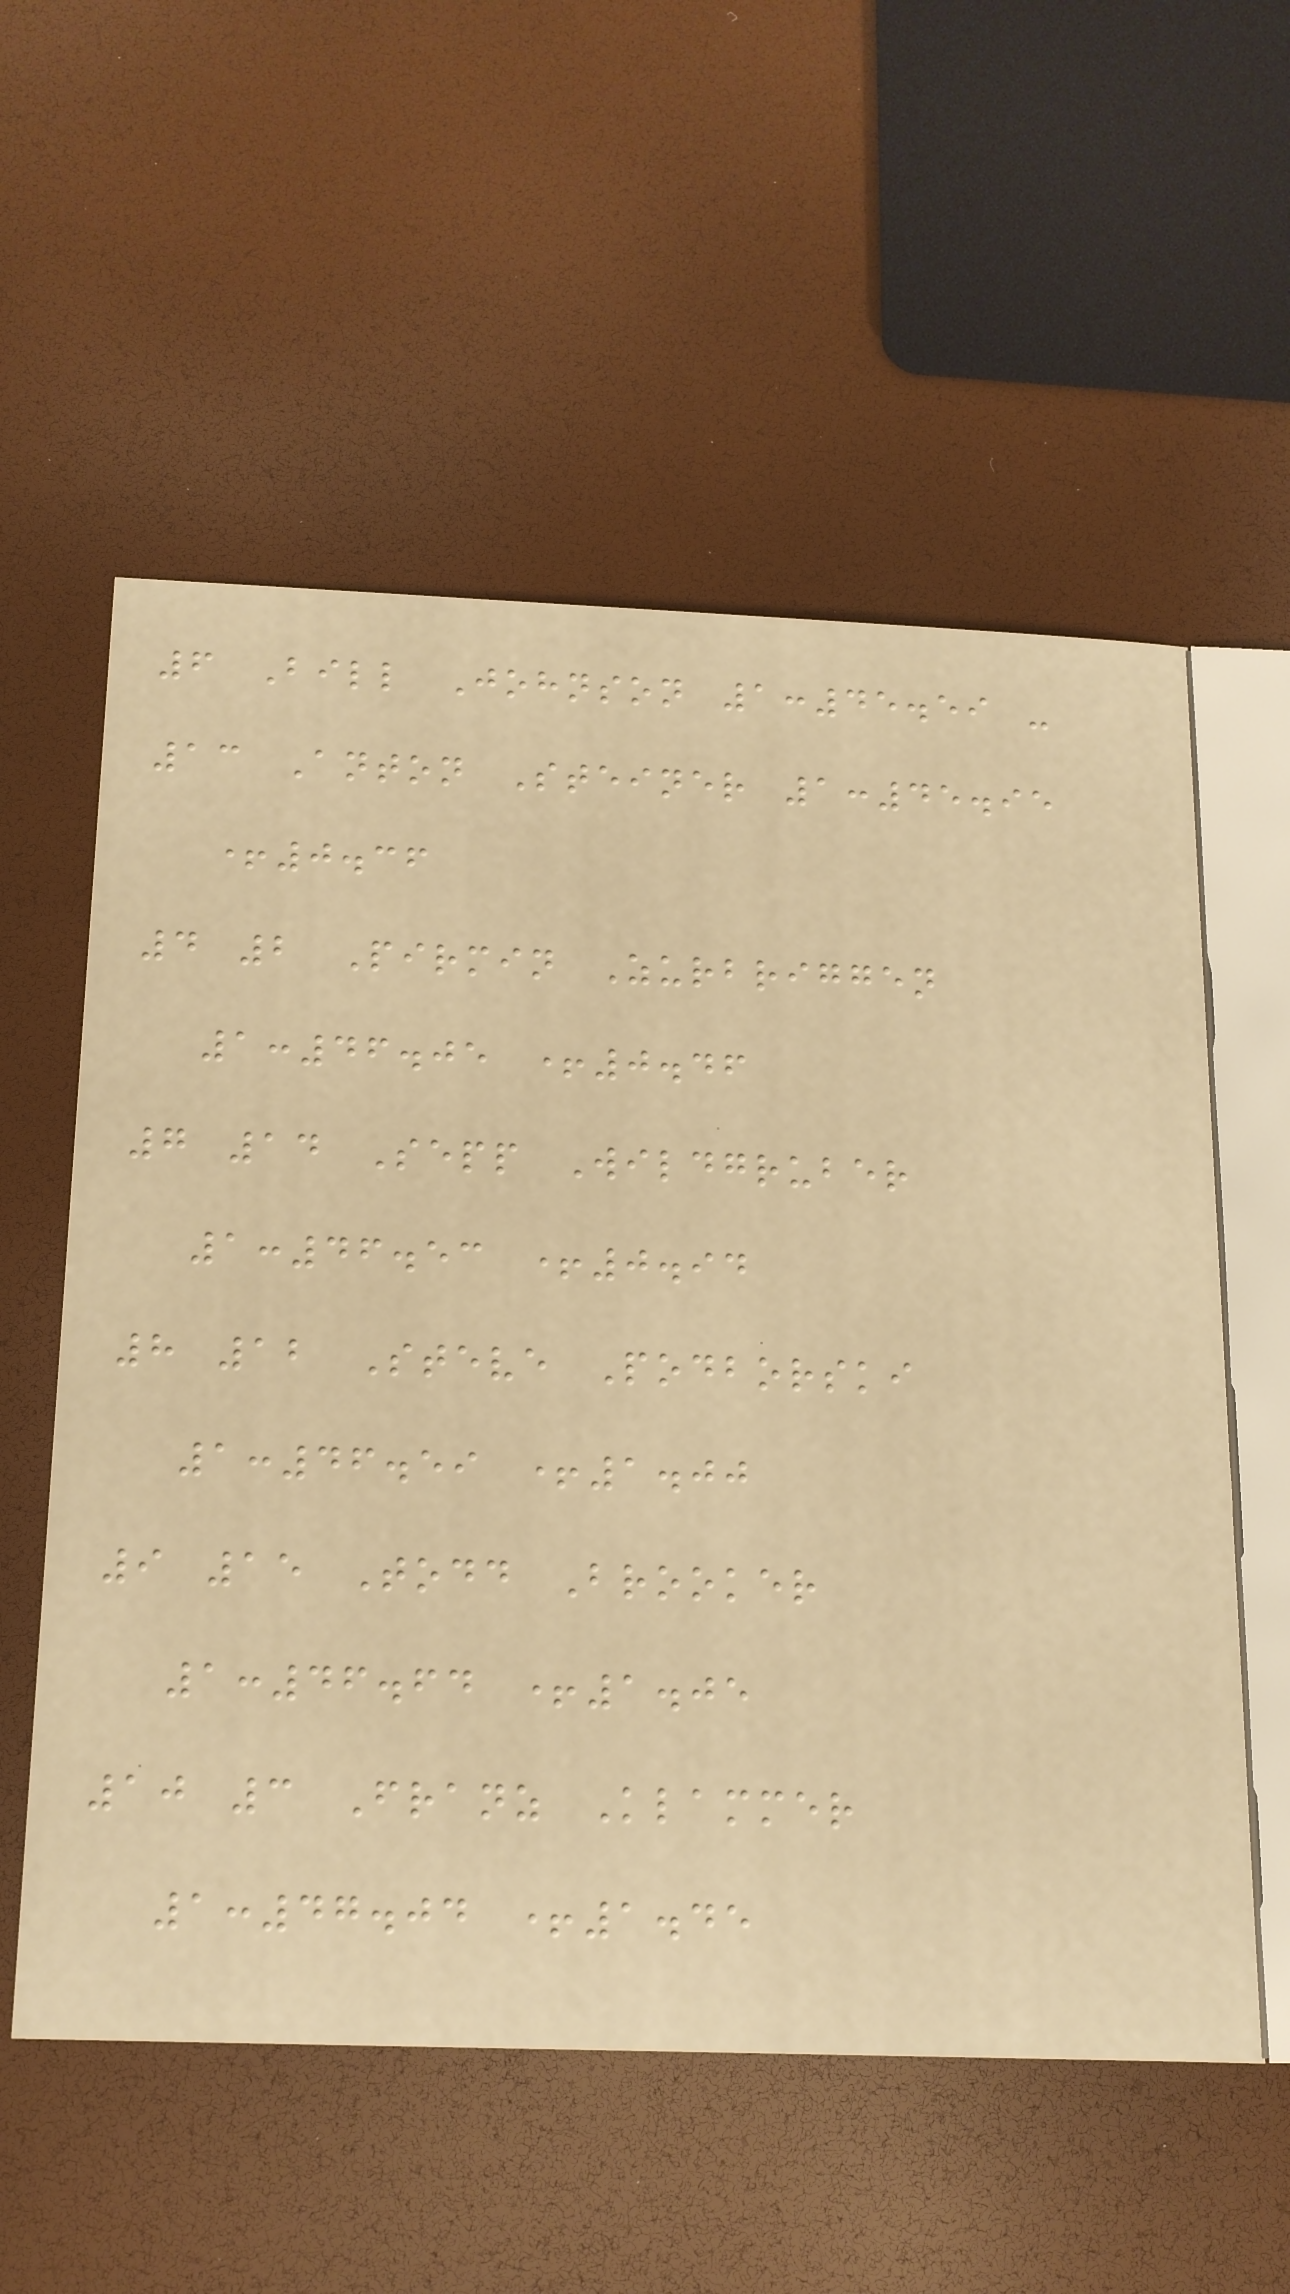6 Bill Johnson 1:45.59 -
13 Anton Steiner 1:45.95
+0.36
4 2 Pirmin Zurbriggen
1:46.05 +0.46
7 14 Sepp Wildgruber
1:46.53 +0.94
8 12 Steve Podborski
1:46.59 +1.00
9 15 Todd Brooker
1:46.64 +1.05
10 3 Franz Klammer
1:47.04 +1.45
